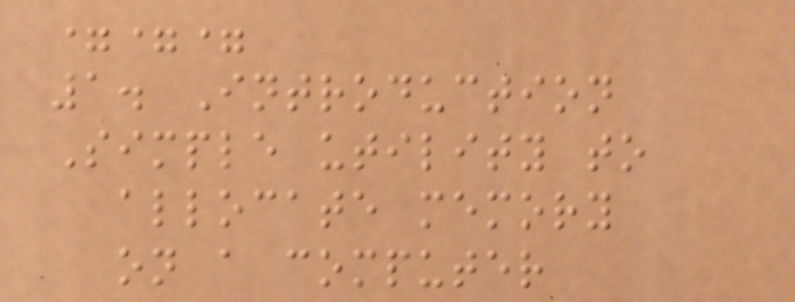===
1. Introduction
Simple utility to
allocate memory
on a computer
